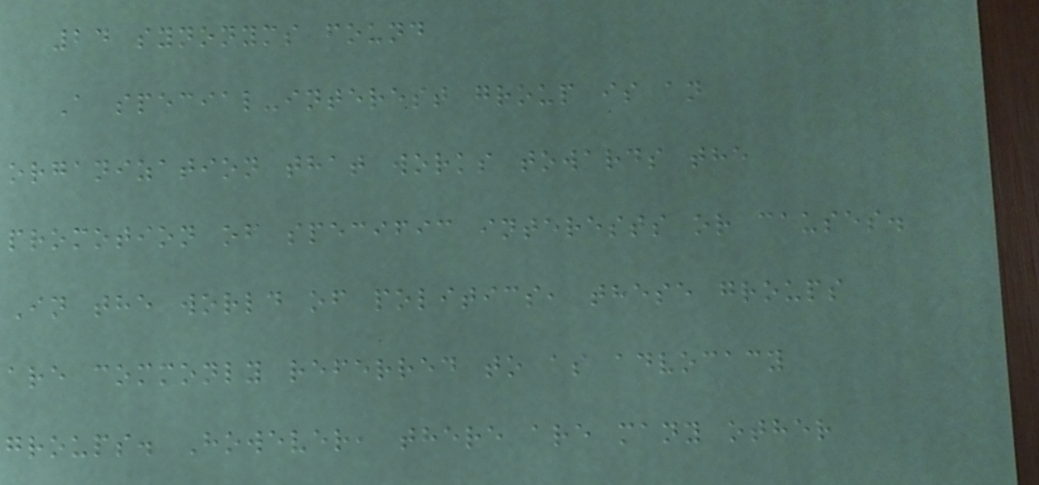24 synonyms found
A special-interest group is an
organization that works towards the
promotion of specific interests or causes.
In the world of politics, these groups
are commonly referred to as advocacy
groups. However, there are many other
